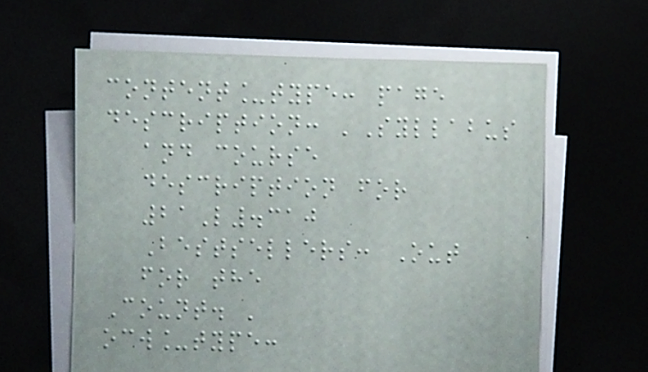content_type: page
description: 'Syllabus
and course
description for
21L.310
Bestsellers: Out
for the
Count. '
ocw_type:
